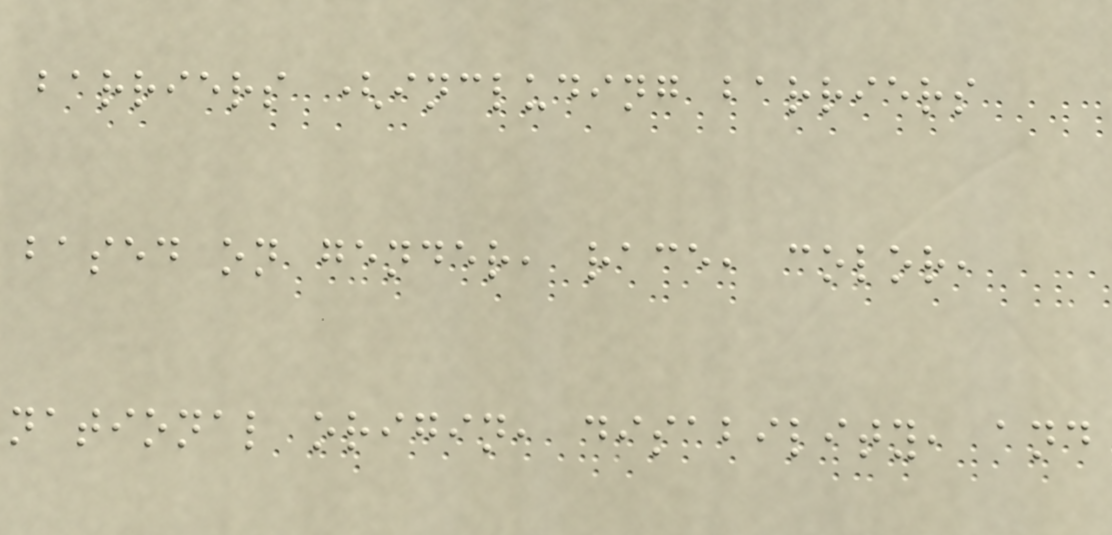barriers (including barriers
based on gender, race, color,
national origin, disability, and
